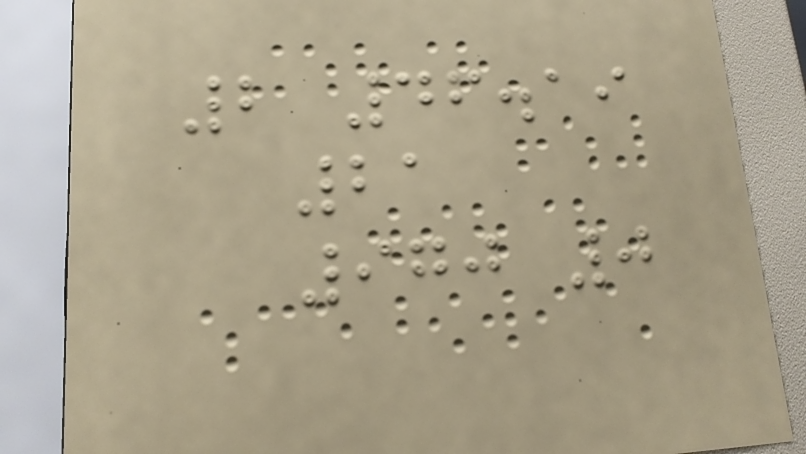2 46.19
21
970 0
